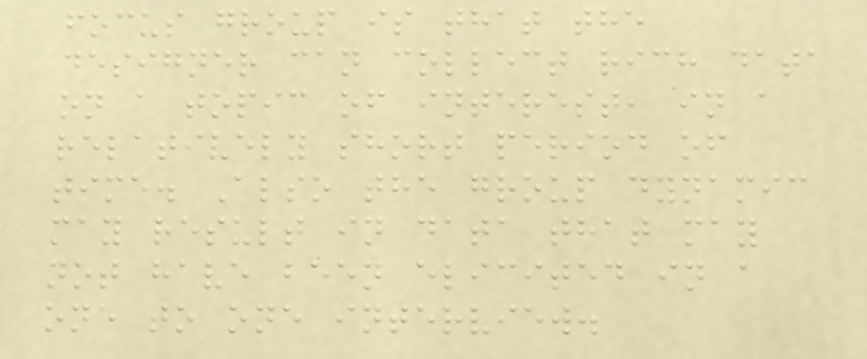focus group is that the
designer can collect rich data
on a topic of interest, in a
relatively short period of
time. Also the group dynamic
may result in data that may
not have been elicited in a
one to one interview.
